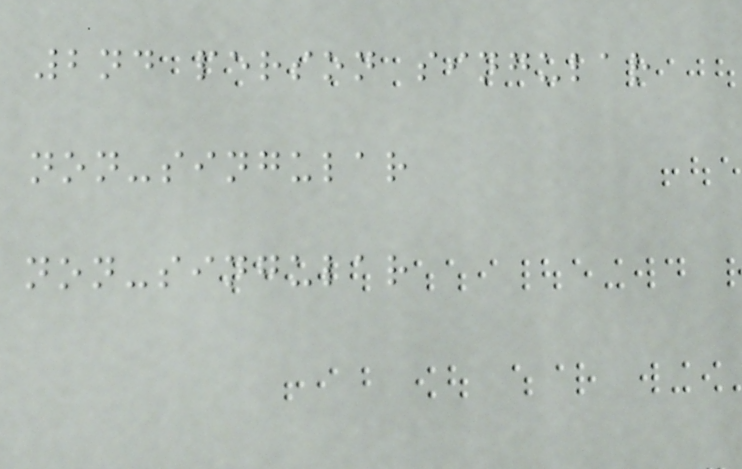2nd person singular
non-singular
non-singular
